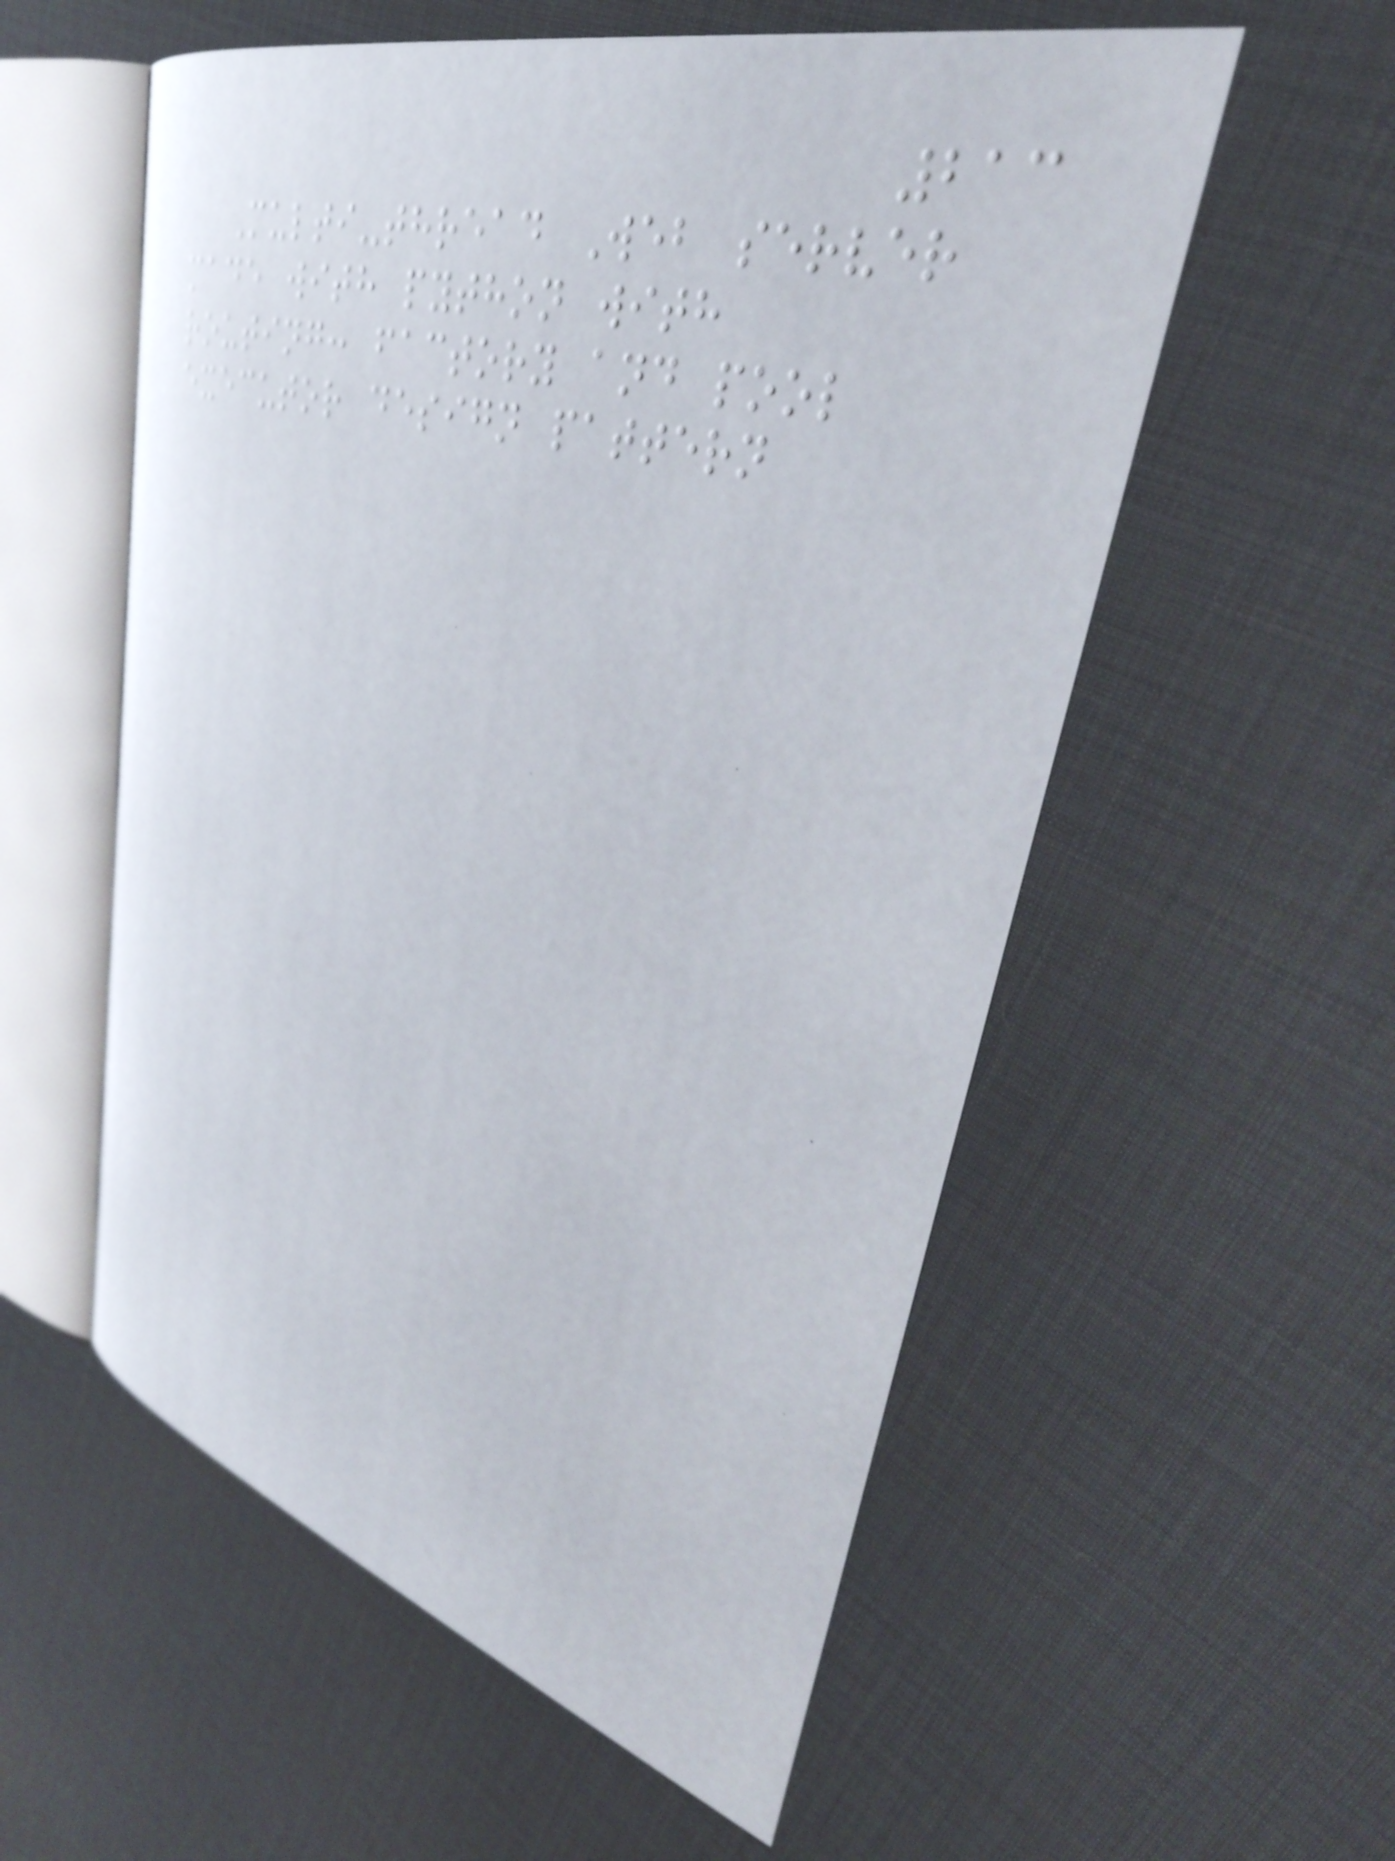213
Multi-thread Web server
made with python with
routing: factory and pool
executor design pattern
